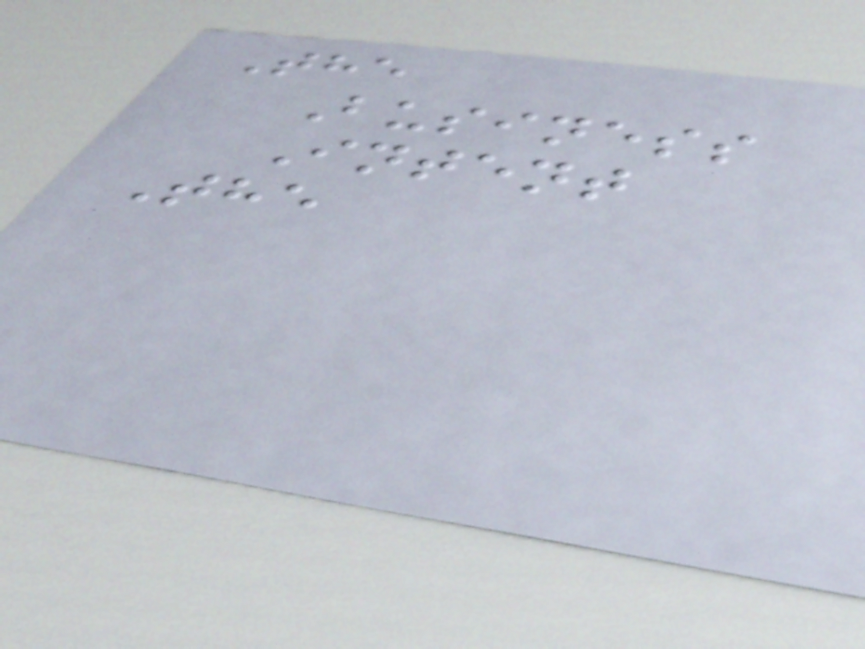The
Business
Intent
The
